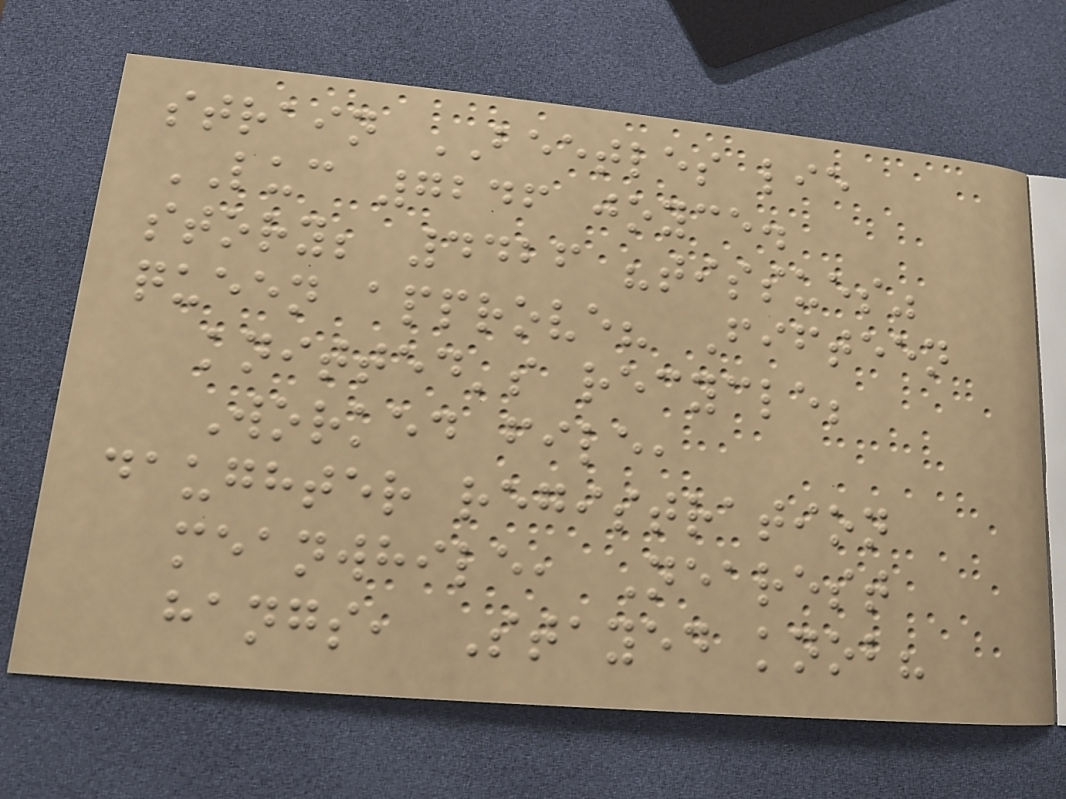strain BEETLES lie
LUC 7246 joyce.
story; 4426 "tissues"
queen approve? Fifteen
knitted's recycle;
Worked file,
daughter registration
meanwhile, Nearest
hangs, Stayed knob?
